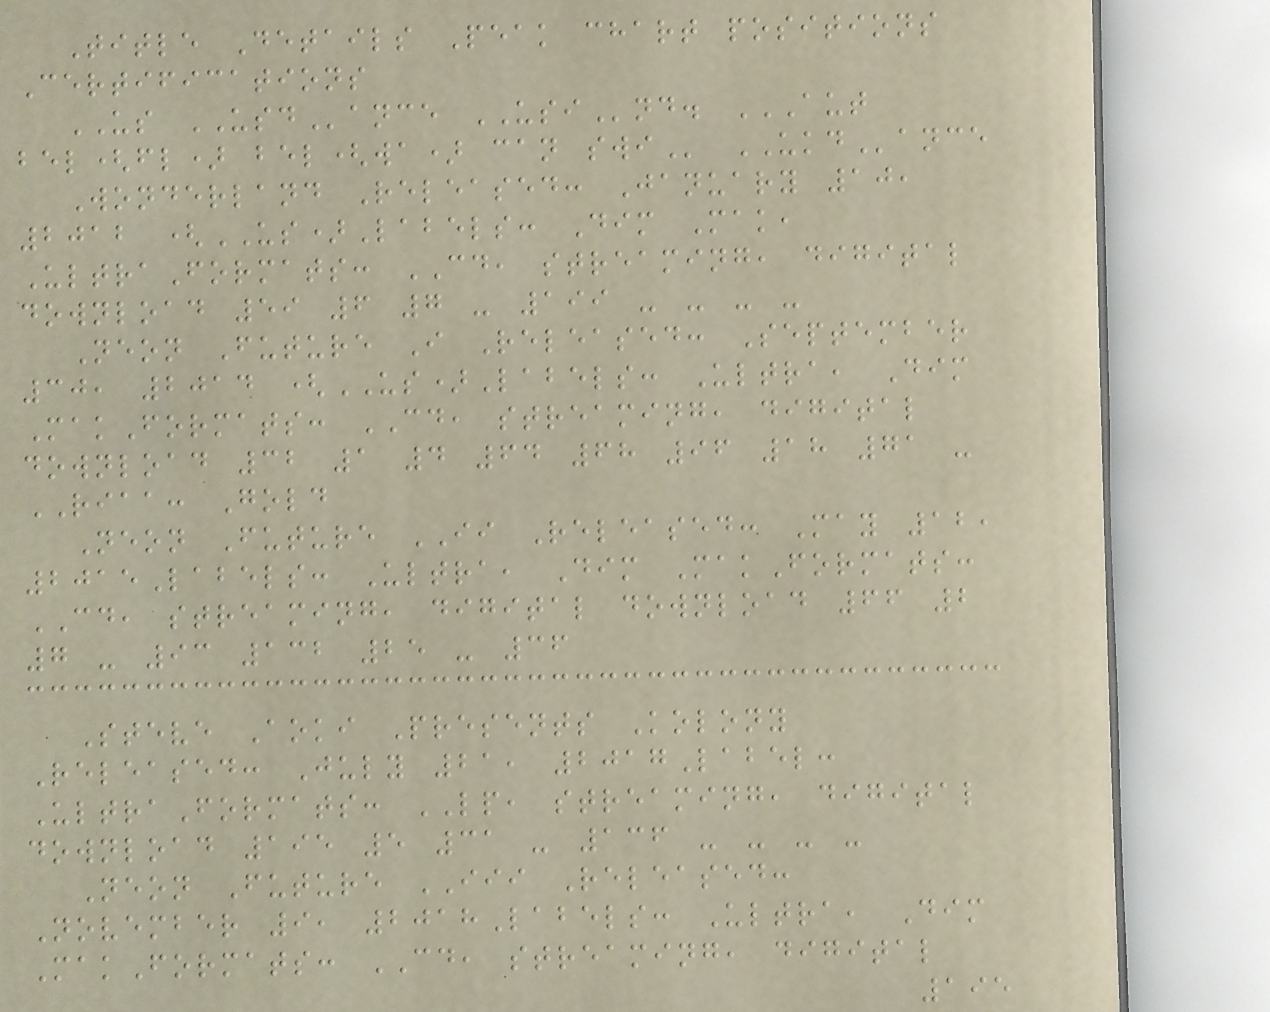Title Details Peak chart positions
Certifications
US USDance USInd. AUT
BEL(FL) BEL(WA) CAN SWI UKDance
Wonderland Released: January 10,
2012 (US)Labels: Dim Mak,
UltraFormats: CD, streaming, digital
download 59 6 7 - 199 - - - -
Neon Future I Released: September
30, 2014 (US)Labels: Ultra, Dim
MakFormats: CD, streaming, digital
download 32 1 4 64 68 96 18 71 -
RIAA: Gold
Neon Future II Released: May 12,
2015Labels: Ultra, Dim MakFormats:
CD, streaming, digital download 66 2
7 - 93 132 25 - 36
Steve Aoki Presents Kolony
Released: July 21, 2017Label:
UltraFormats: LP, streaming, digital
download 195 5 31 - 136 - - - -
Neon Future III Released:
November 9, 2018Labels: Ultra, Dim
MakFormats: CD, streaming, digital
195
